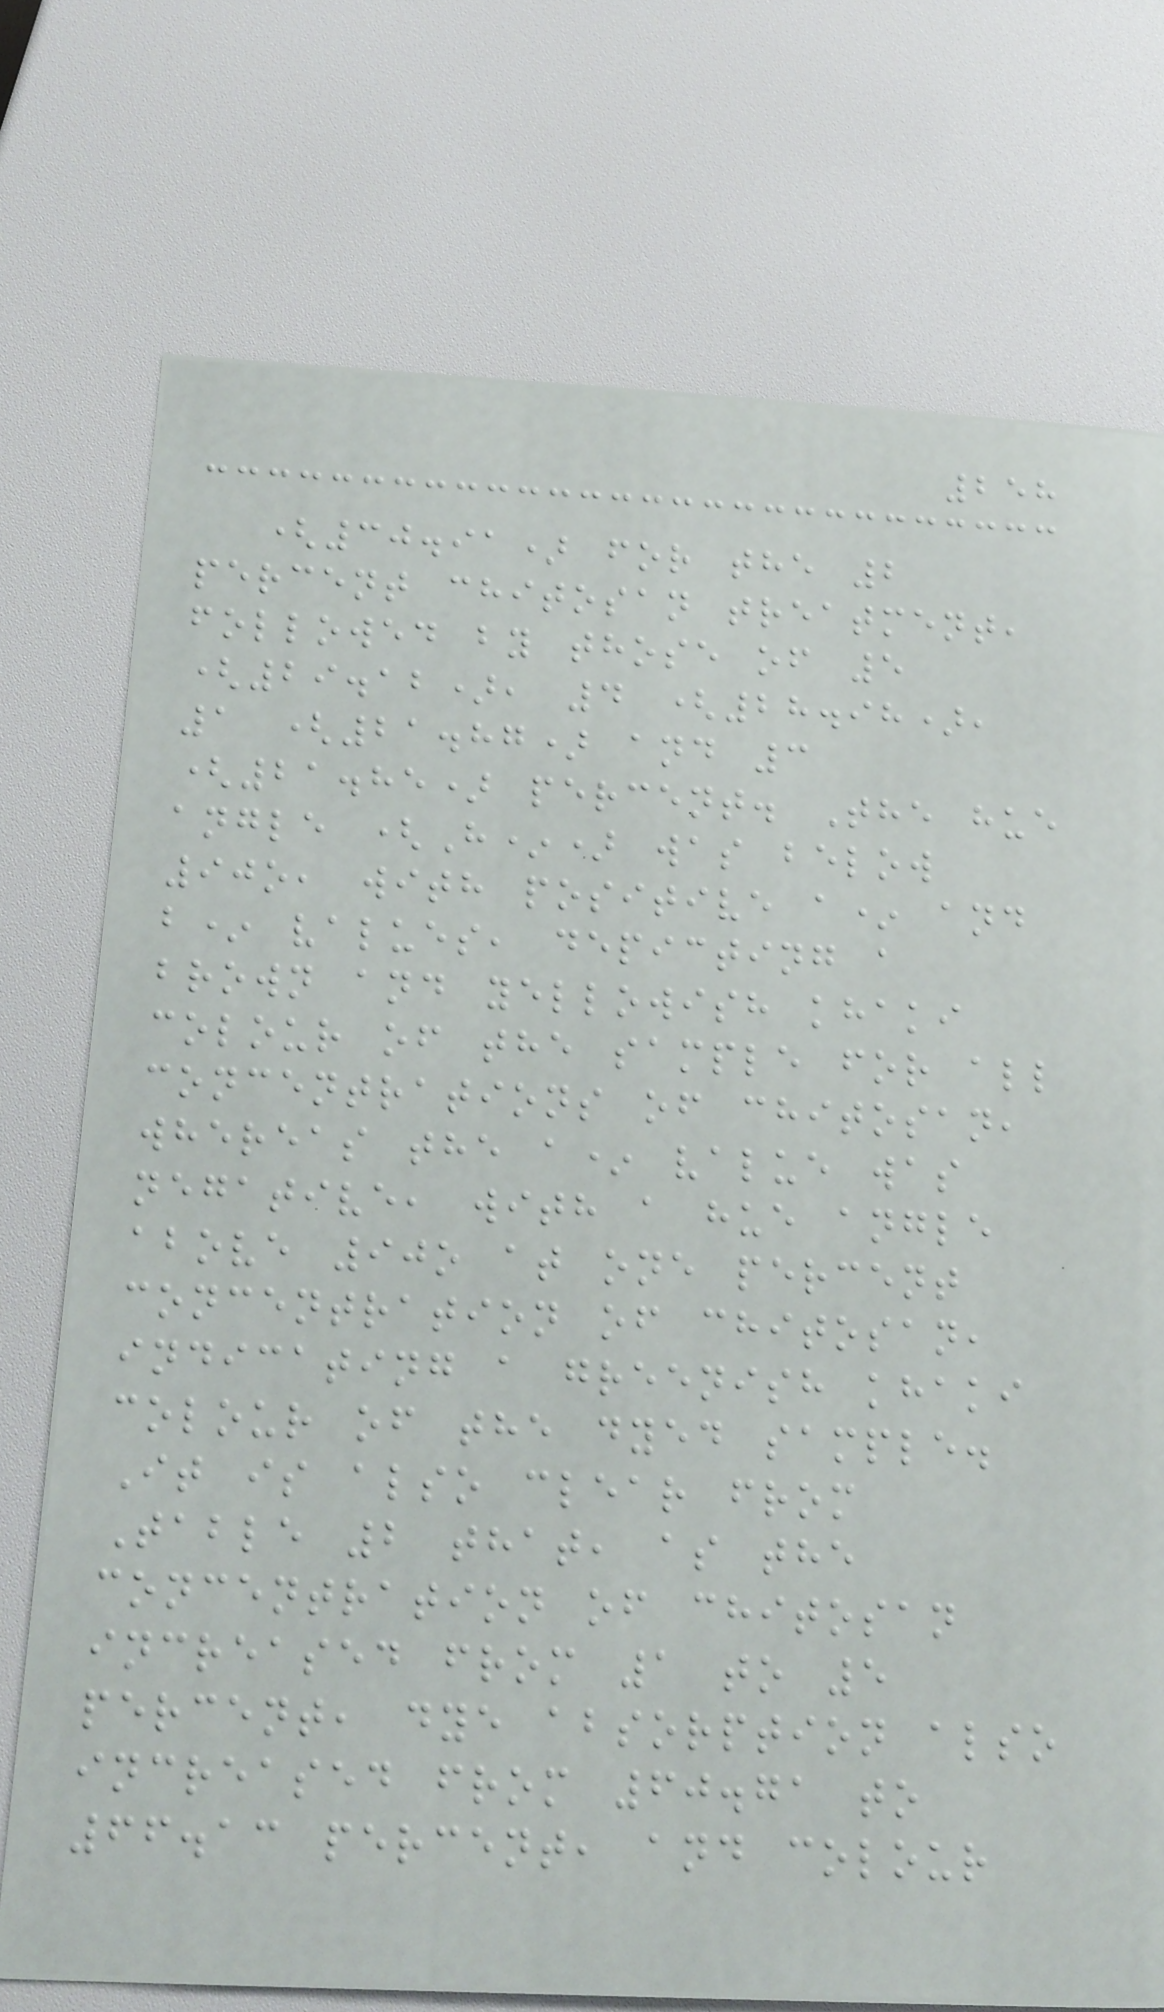258
(30.91) for the 2
percent chitosan treatment,
followed by those of 5
(29.12), 4 (28.98),
1 (21.87) and 3
(21.85) percent. The hue
angle (H*) was below
90o, with positive a* and
b* values, depicting a
brown and yellowish khaki
colour of the sample for all
concentrations of chitosan,
whereas the a* value was
negative, with a hue angle
above 90o at one percent
concentration of chitosan,
indicating a greenish khaki
colour of the dyed sample.
It is also clear from
Table 2 that, as the
concentration of chitosan
increased from 1 to 5
percent, dye absorption also
increased from 60.71 to
66.13 percent, and colour
